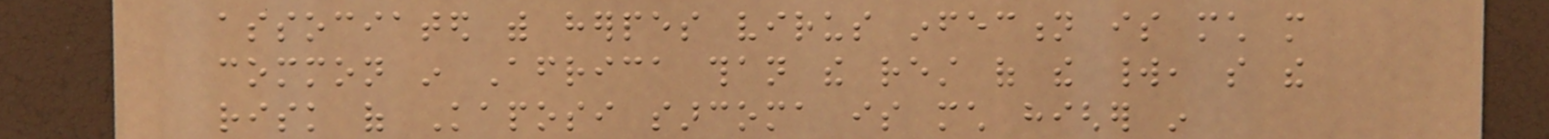associated with herpes virus infection is much more
common in Africa than the rest of the world, so the
risk of Kaposi sarcoma is much higher in
